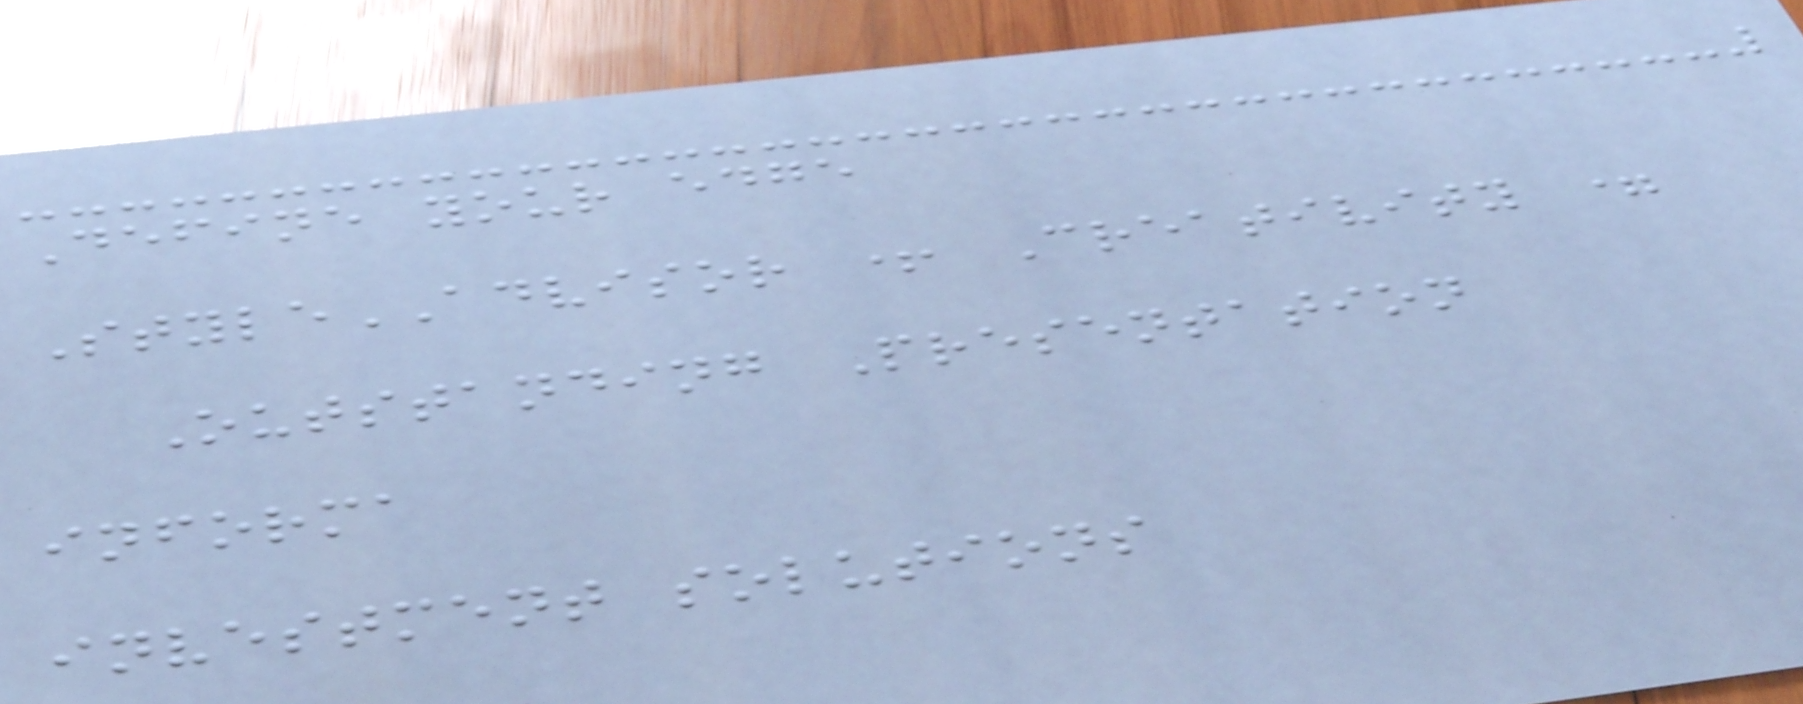Define your edge
StyleADVISOR + Creativity =
Outstanding Presentation
informa
investment solutions
